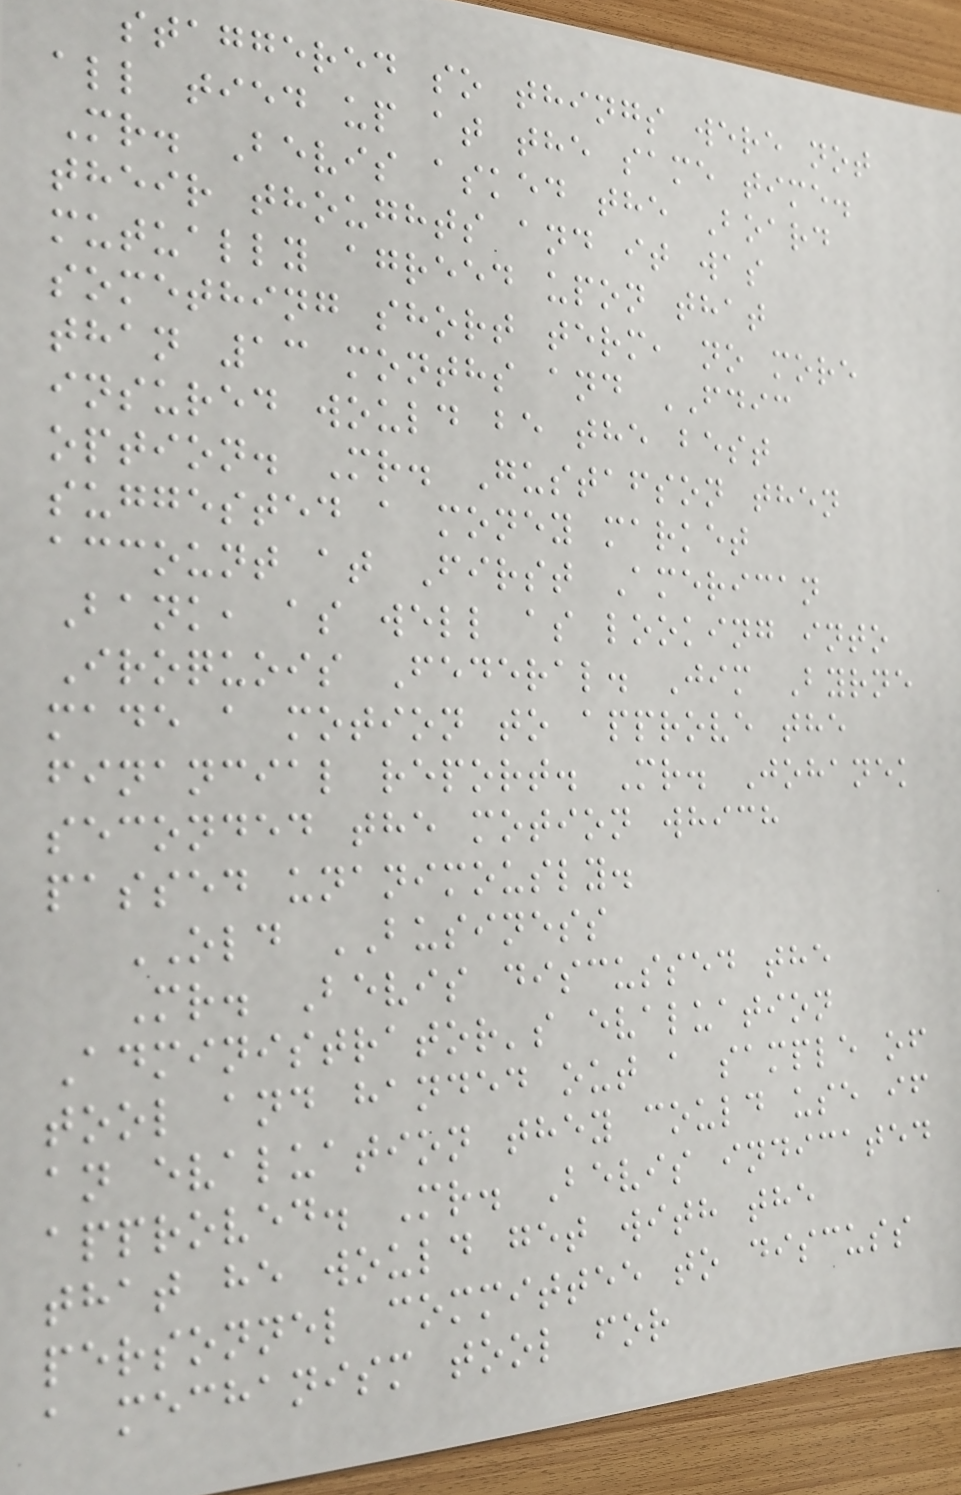staggered so things were not
all tied up at the same time.
Mr. Bevis asked the Board
their thoughts and it was
mutually agreed upon that
something short term, no more
than 13 months and FDIC
insured would be the best
option. Mr. Gustafson then
suggested a money market
account at First American
Bank, as well as looking into
Iroquois Federal. Jim Byrne
made a motion to approve the
financial report. Mr. Johanek
seconded the motion which
passed unanimously.
OLD BUSINESS
Mr. Bevis discussed the
Administrator's evaluation
tool and handed out a sample of
an evaluation they could use if
approved. Mr. Bevis indicated
that he would get with the
personnel committee to discuss
a mechanism tool for
